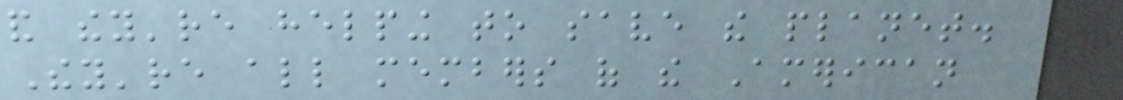and they're helping to save the planet.
They're all members of the American
